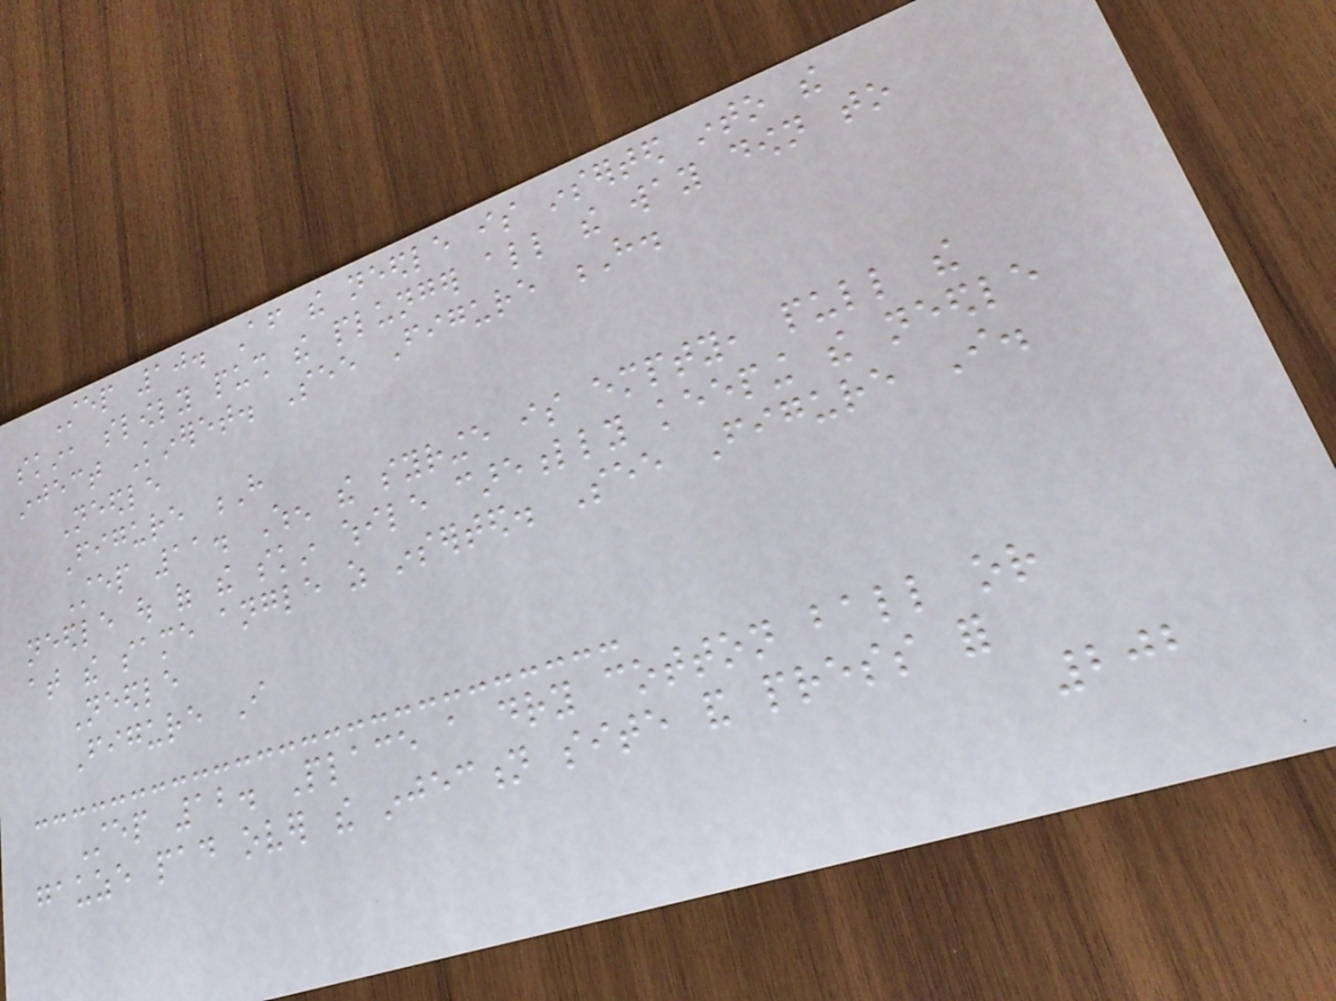Step 10. After the needle is inserted into the
skin, slowly push the plunger all the way down to
inject Kineret. See Figure H.
Needle
Figure H
Step 11. When the syringe is empty, pull the
needle out of the skin while carefully keeping the needle
at the same angle as inserted. See Figure I.
Needle
Figure I
Step 12. Place a dry cotton ball or
gauze pad over the injection site and press for
202
